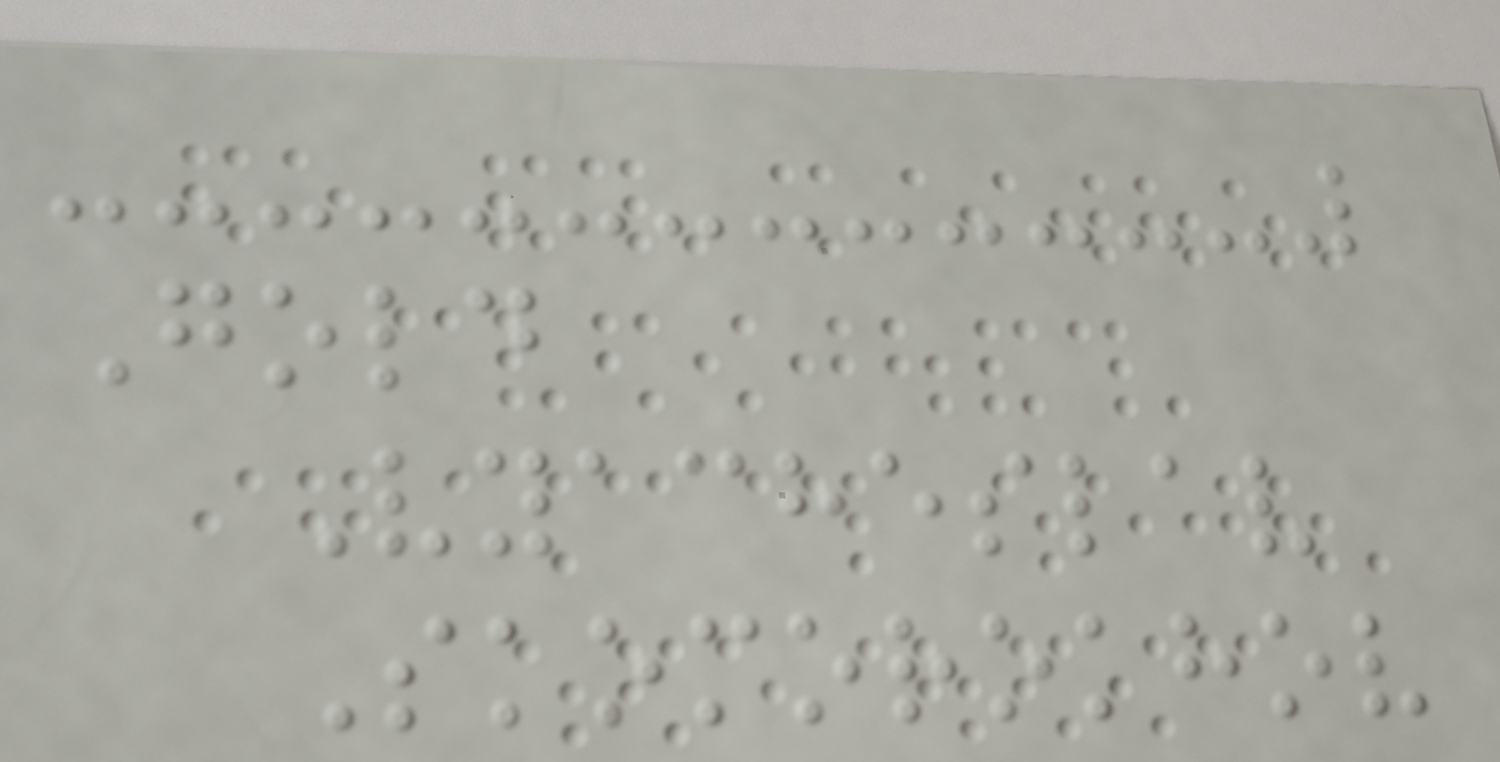Gold
Vyacheslav
Skomorokhov
